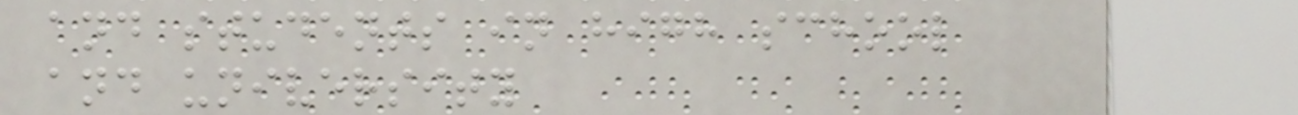and students in high school
and university
